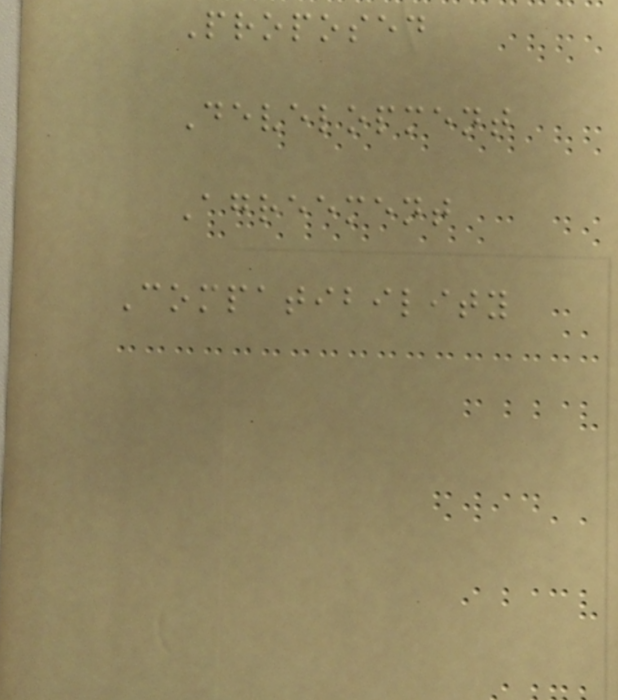Proposed
Development
Agreement
Compatibility
